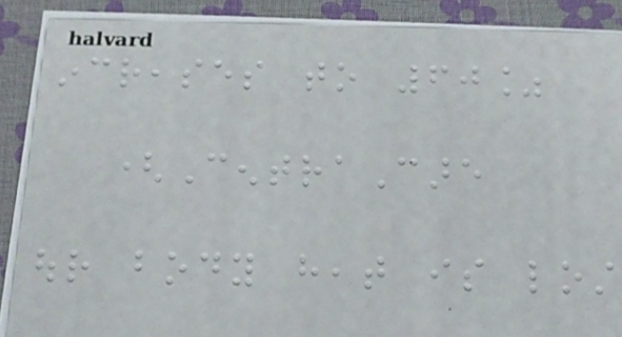increases to 60%
(CentraCare
our body heat is lost
